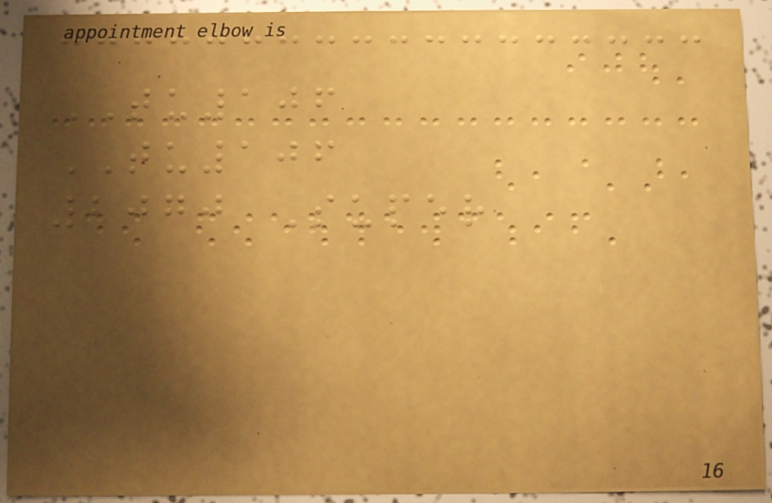TU106
TU106
2070 Super
